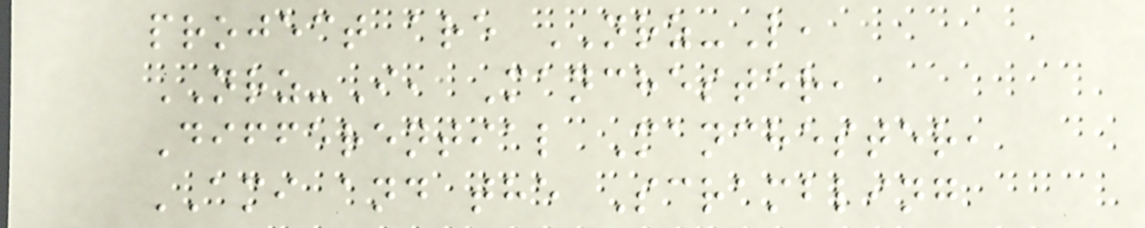project are NRZ-L,
NRZ-I, Manchester,
Differential Manchester,
AMI and the Scrambling
